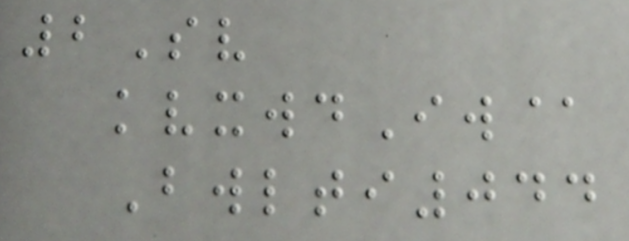2Sv
kvxwdIw@
Bwlti044
